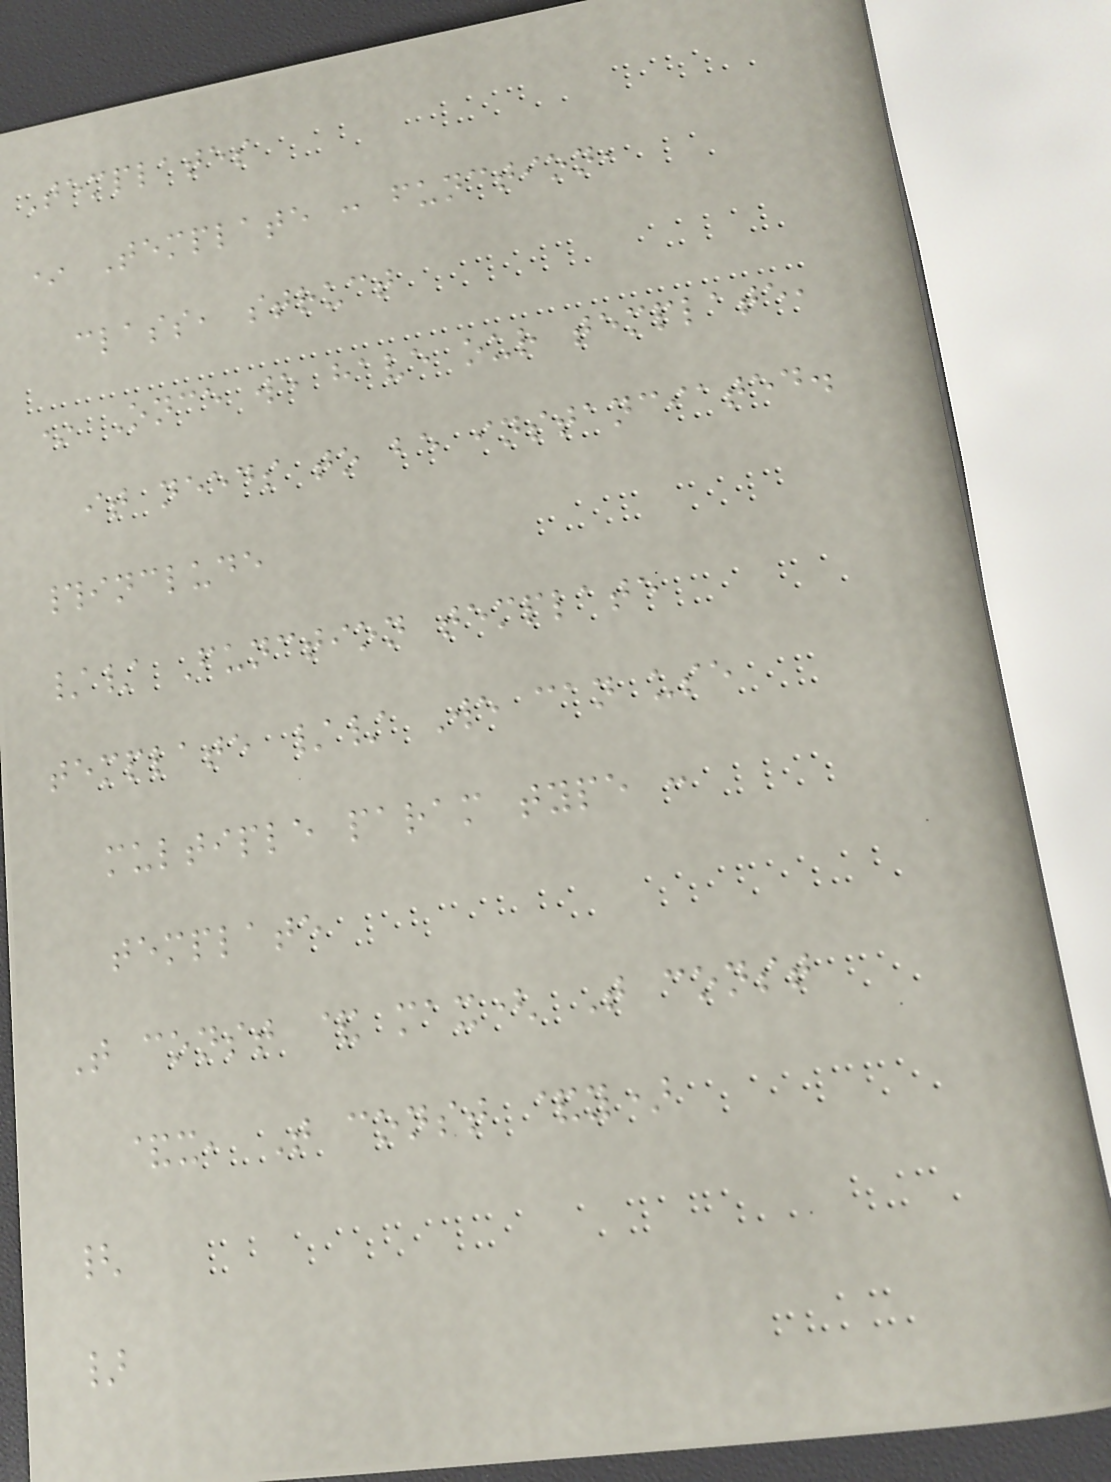Templates
* Template : function,
class, struct
* Once we have our template,
it needs to be instanciated.
#include
// Function template
template // We can use
multiple param type :
template
T const & max( T const
&x, T const &y)
{
}
